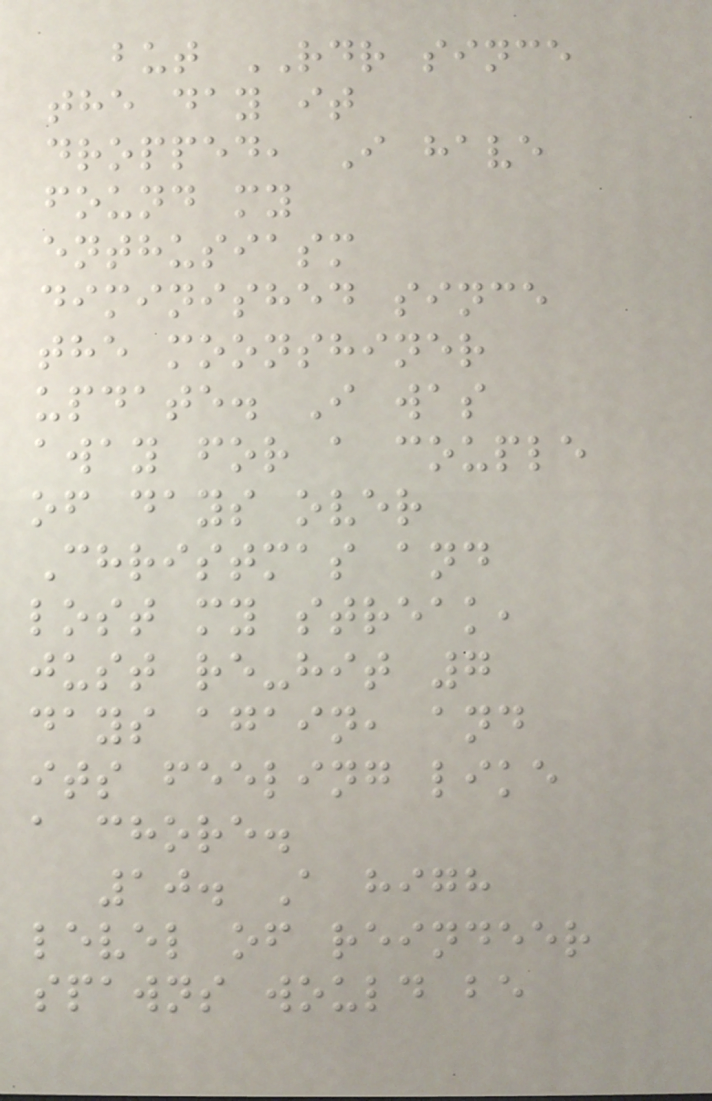but RDR since
the day it
dropped, I have
found my
enthusiasm
diminished since
the moonshiner
update. I was
away for a couple
of days over
Christmas and
lost my streak,
just re-hit 7
days again, and
its feeling like
a chore.
10. A high
level of reindeer
spawns would be
